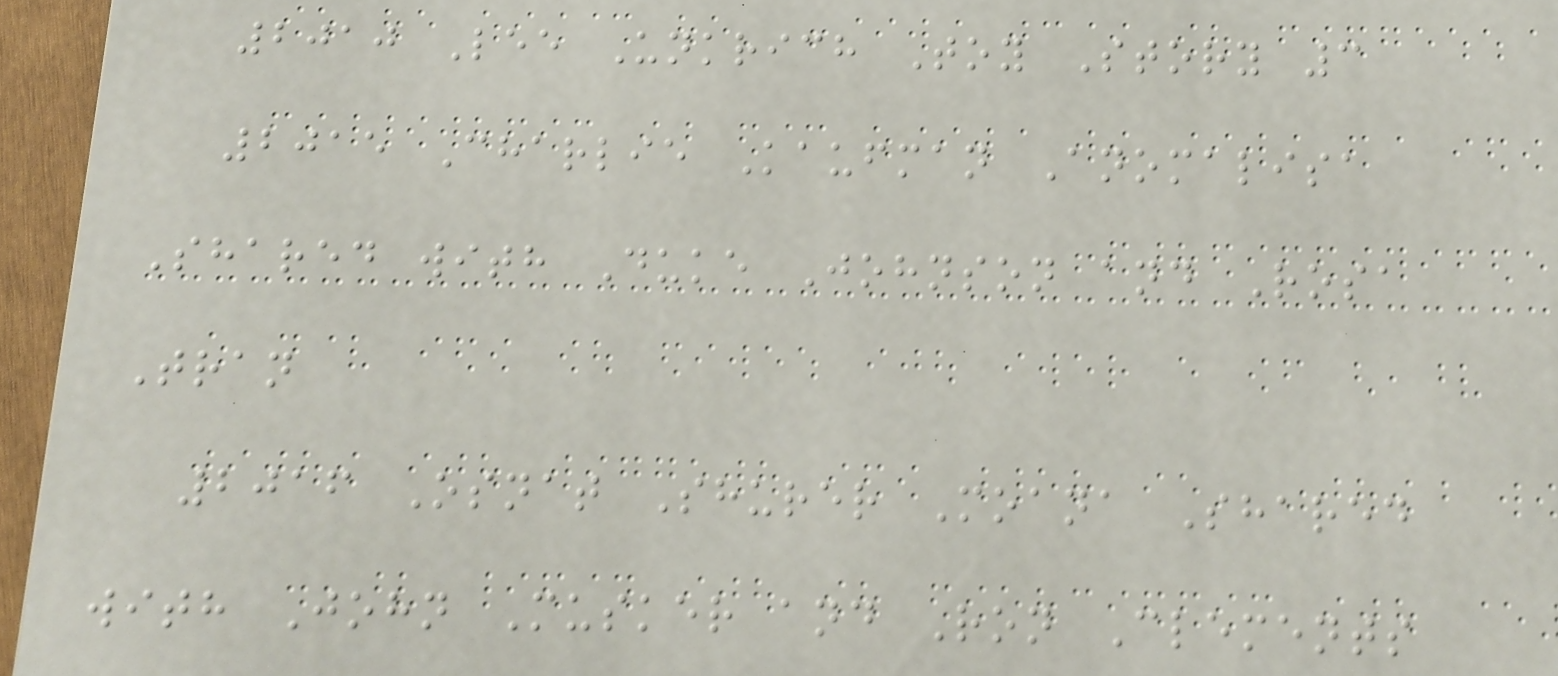2010 Lee Unkrich Toy Story 3
2015 Charlie Kaufman Anomalisa
Shared with Duke Johnson and Rosa
Tran
2016 Osnat Shurer Moana Shared
with John Musker and Ron Clements
